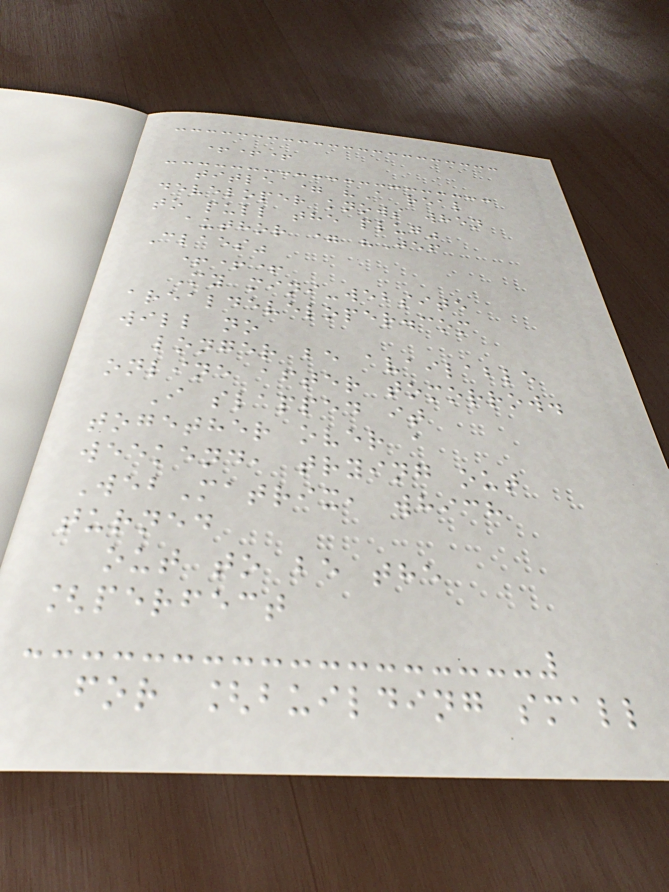+++
title = "A real
developer knows when
to pull the plug"
author = "Jef
Claes"
+++
My mini-website
arealdeveloper.com
will no
longer be available
online after tomorrow.
I slapped it
together over a
weekend, trying out
WebMatrix, which
turned
out to be the
[perfect
for [building small
